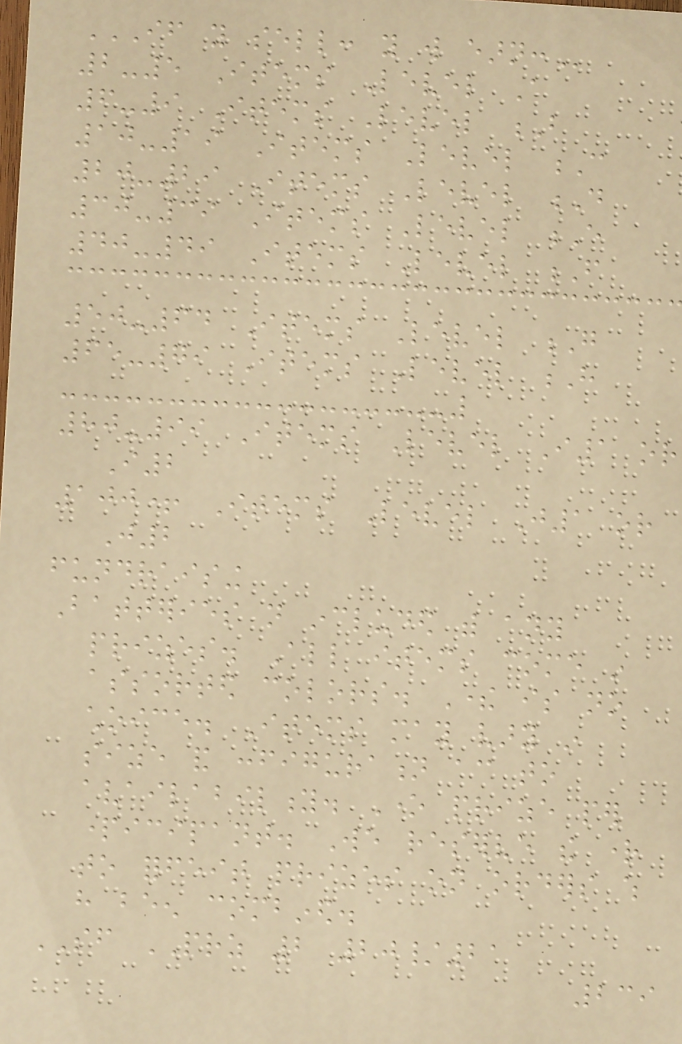IF YOU SELL: YOU WILL EARN:
2-5 Items Level A
6-9 Items Level B
10-19 Items Level C
20-29 Items Level D
30-39 Items Level E
40-49 Items Level F
50-64 Items Level G
65-79 Items Level H
80-99 Items Level I1 or
I2
100+ Items Level J1 or
J2
fundraising
Batteries not included with any
prizes. All items come in
assorted colors. There is no
choice. Items may vary in
size and configuration according to
availability. One prize per
participant. We reserve the right
to forfeit prizes on orders which
have been combined.
SF PRZ 2 20/21
239
